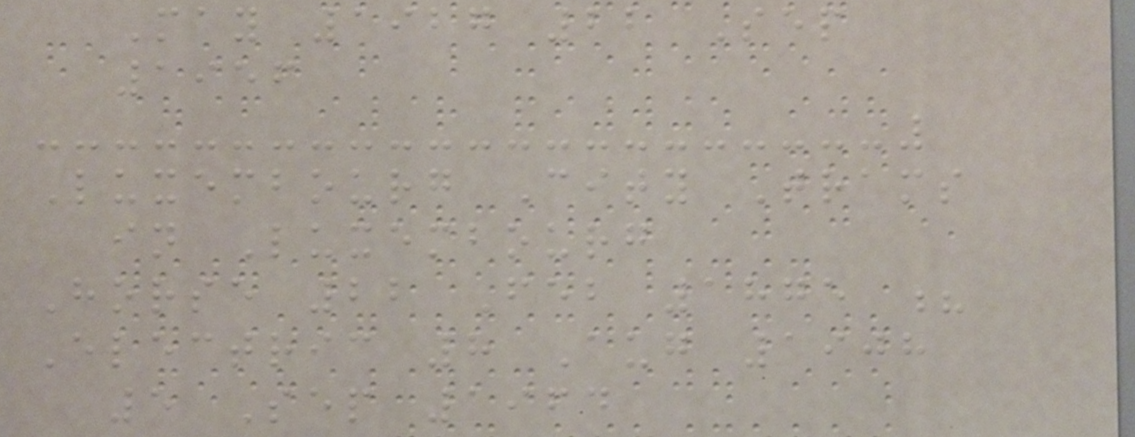May 1927 22 Sep
1956
Luxembourg City Trams
in Luxembourg
Horse 22 Feb 1875 ?
Electric 8 Aug 1908
5 Sep 1964
